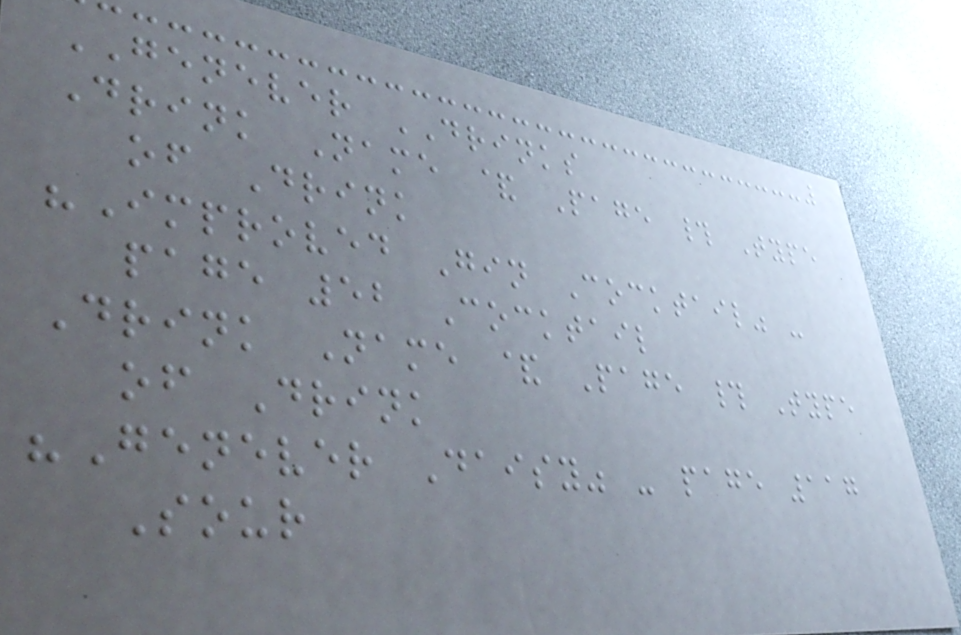GENEVER DRINKS
Drink Name & Page # Type
of Drink
"Improved Gin Cocktail" -
page 52 Cocktail
Drink Name & Page # Type
of Drink
"Genever Daisy" - page 117
Sour
